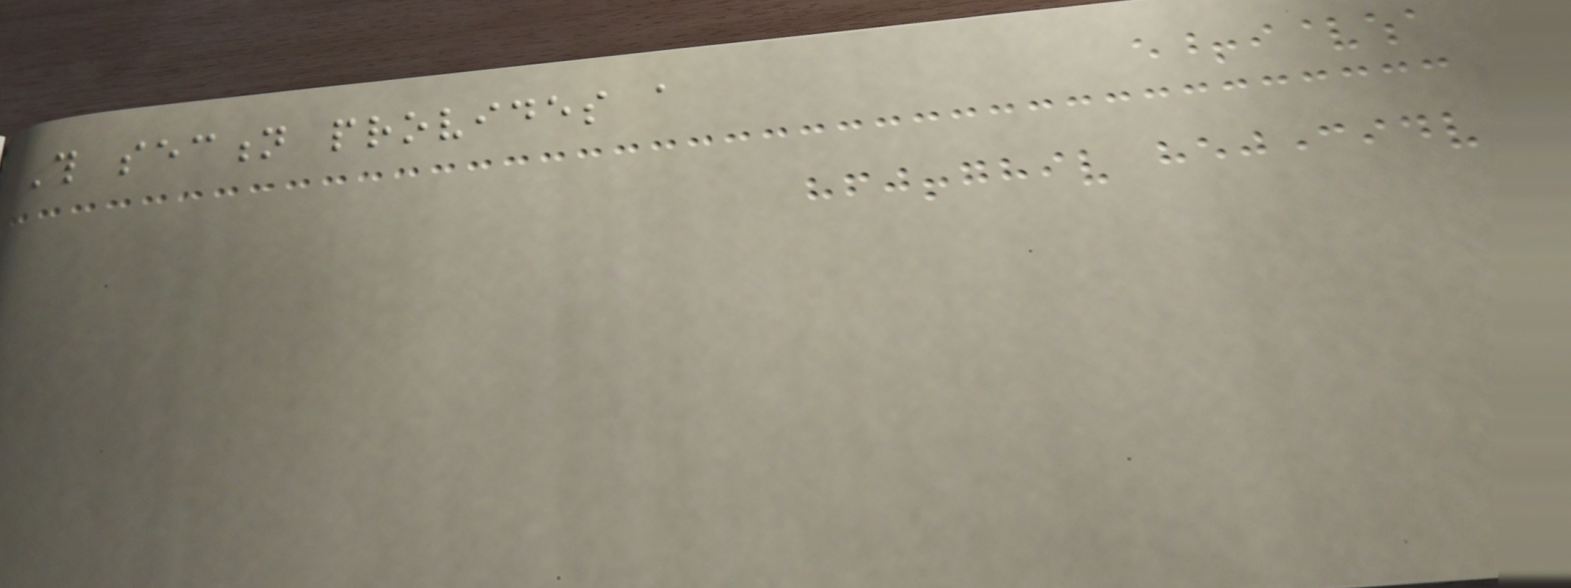This section provides a
